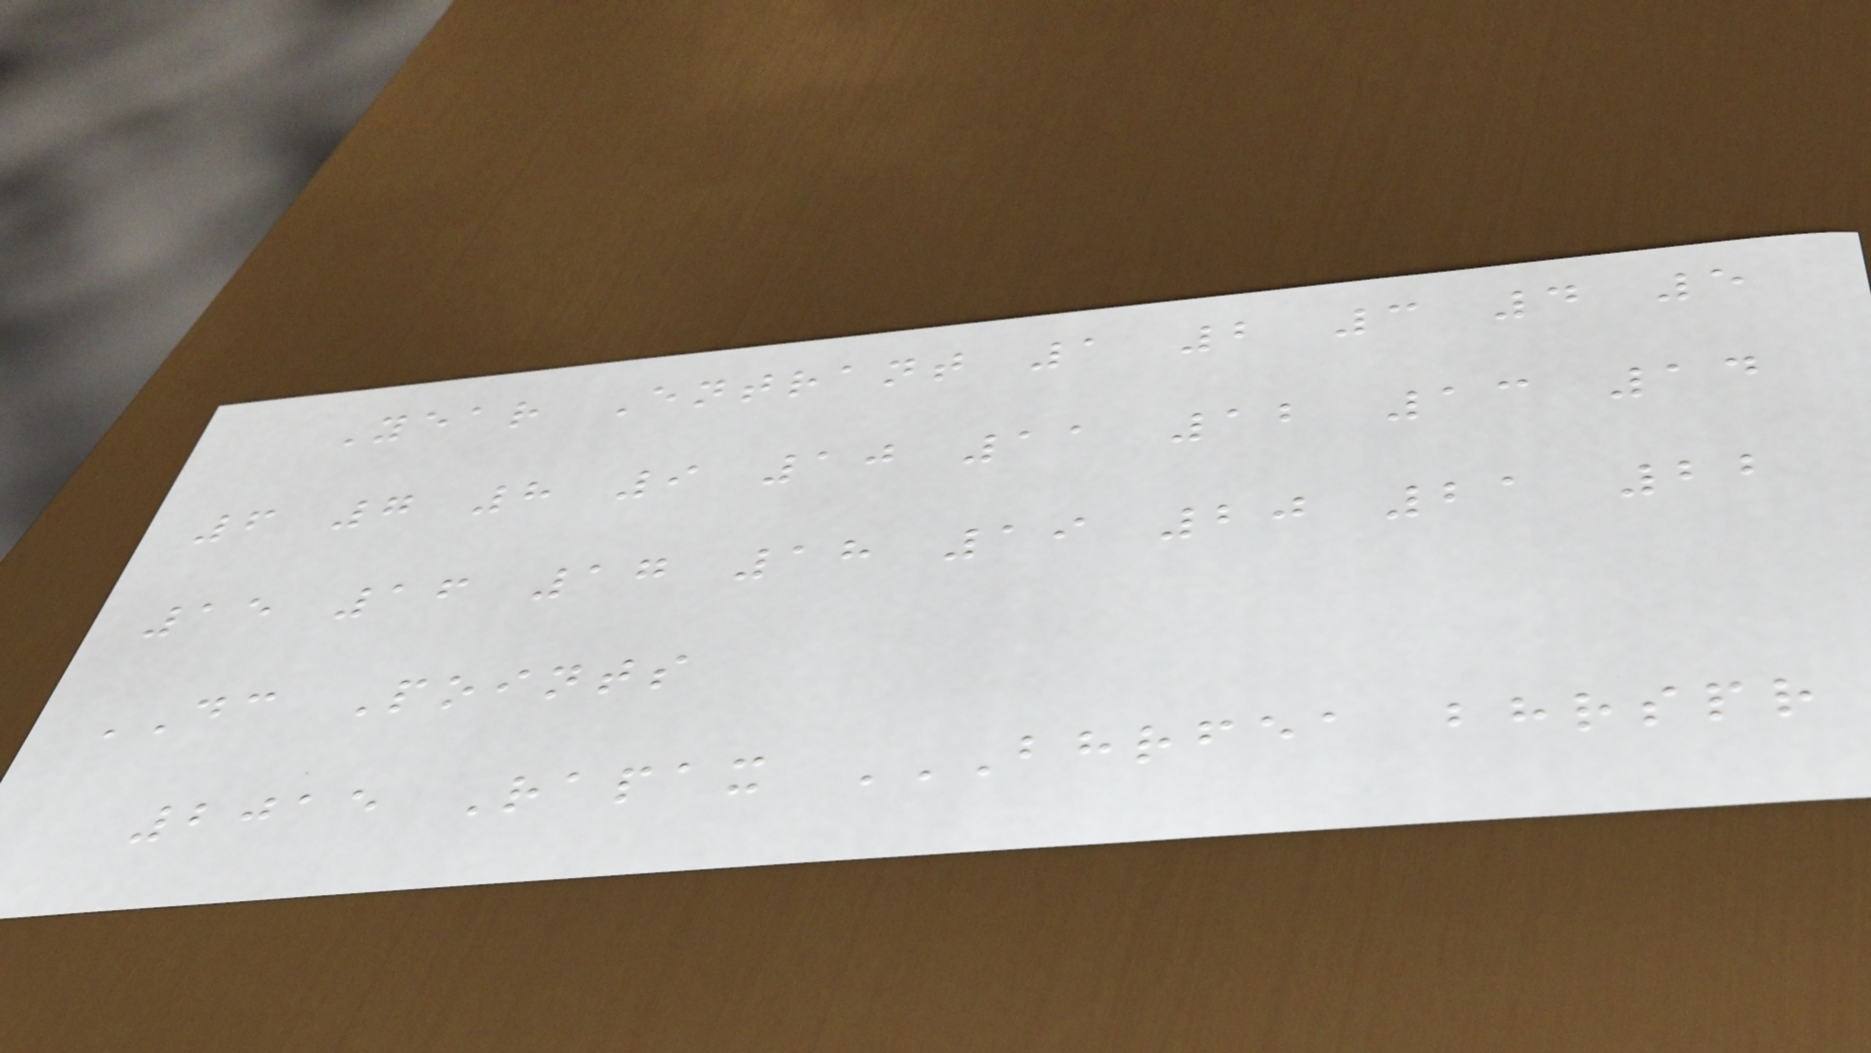Year Entrant 1 2 3 4 5
6 7 8 9 10 11 12 13 14
15 16 17 18 19 20 21 22
DC Points
2015 Rapax BHRFEA BHRSPR
